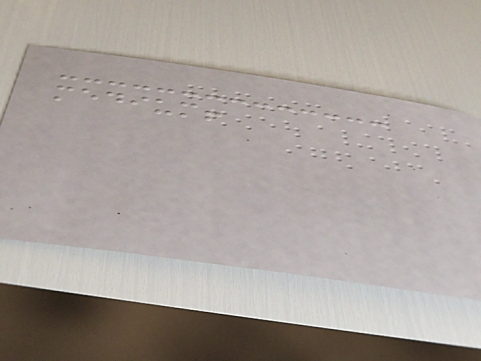medium!
